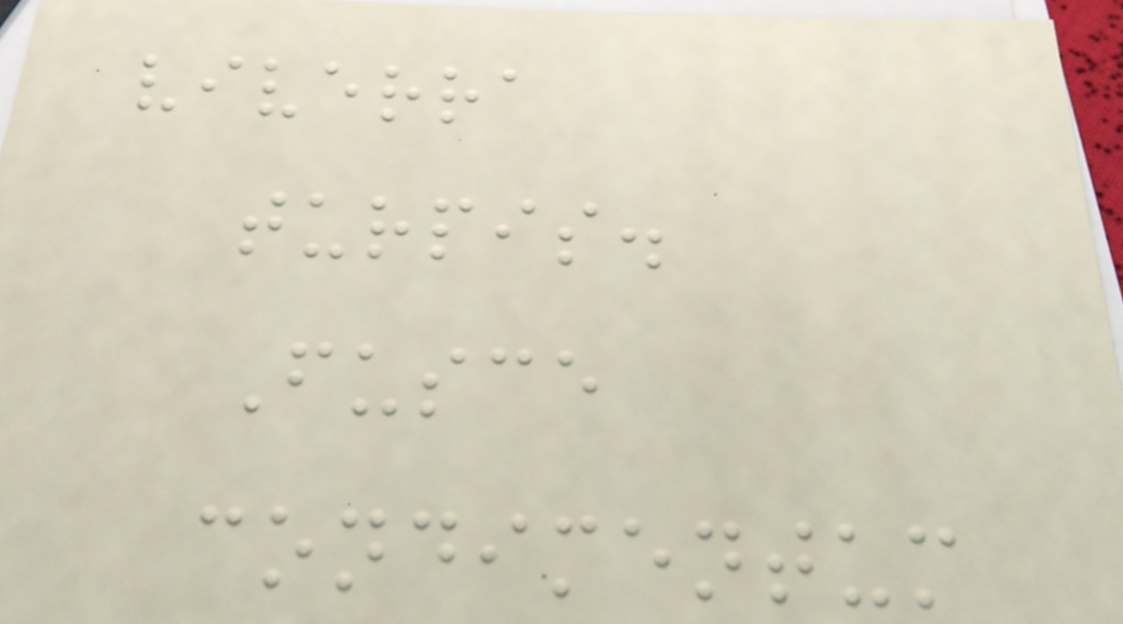viverra
turpis.
Fusce
condimentum
